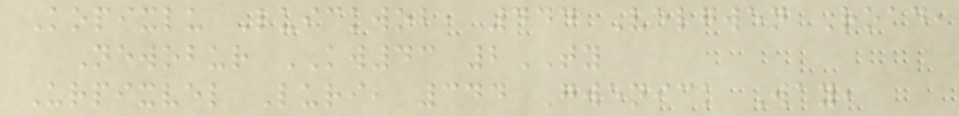Kopixlu Luickwob, 444 Velgwen Road,
Newobur KW43 2TY
Urpixvel Luri, 344 Gwenick Way,
